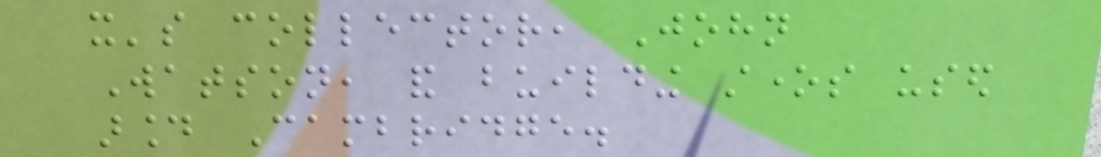it's collector, John
Watson, and building stones used
around Cambridge.
